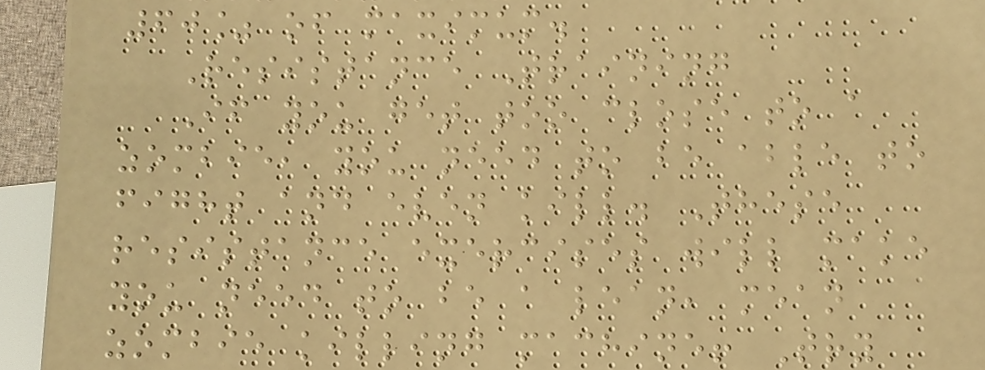60% of maximum.
Resistance Training
If you get too close to a
zombie, you need to be able to
fight and even kill. These
resistance exercises will make
you need to be a lean, mean
zombie killing machine! Try
